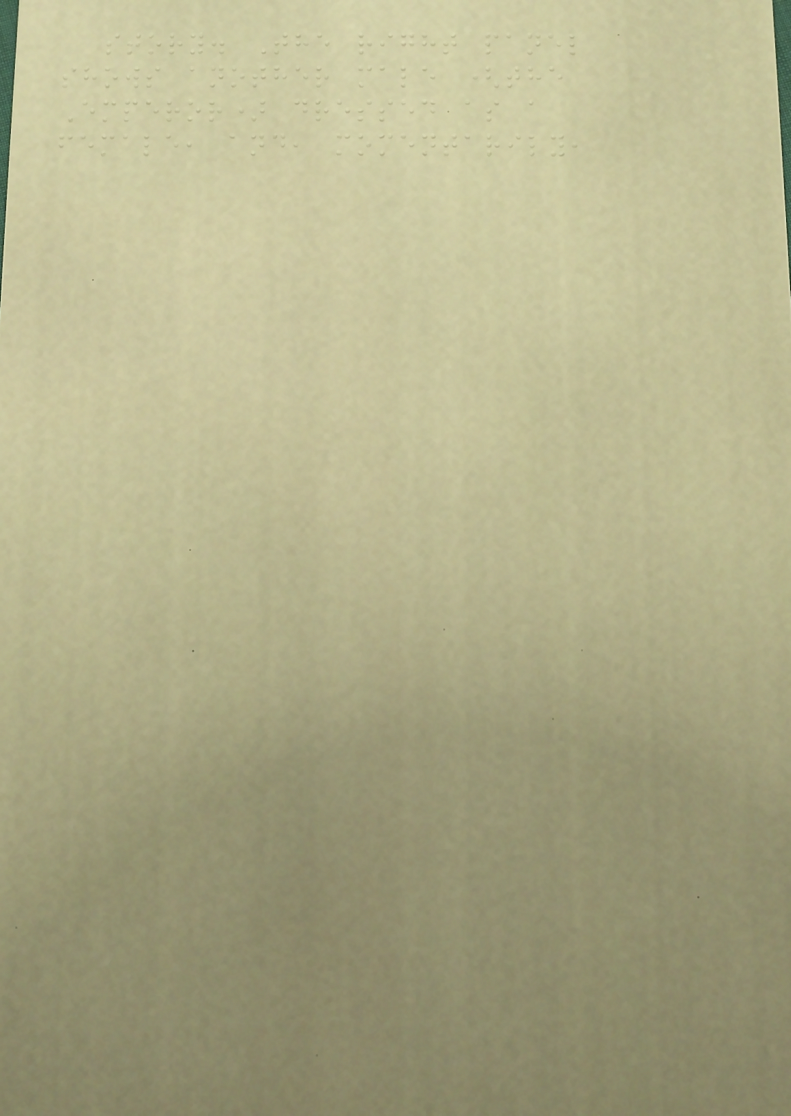story. The right panel
shows another male (the
Emperor) dressed as a
female, and, momentarily,
